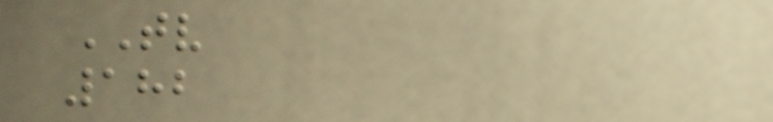TV
182
